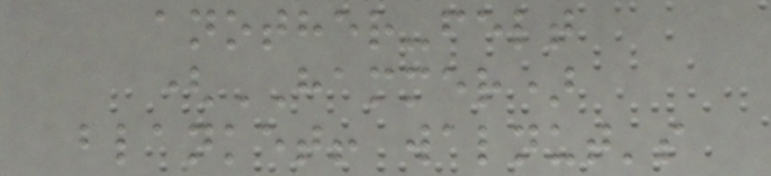another-felt
(HAMMER)
blanket! walnut's
